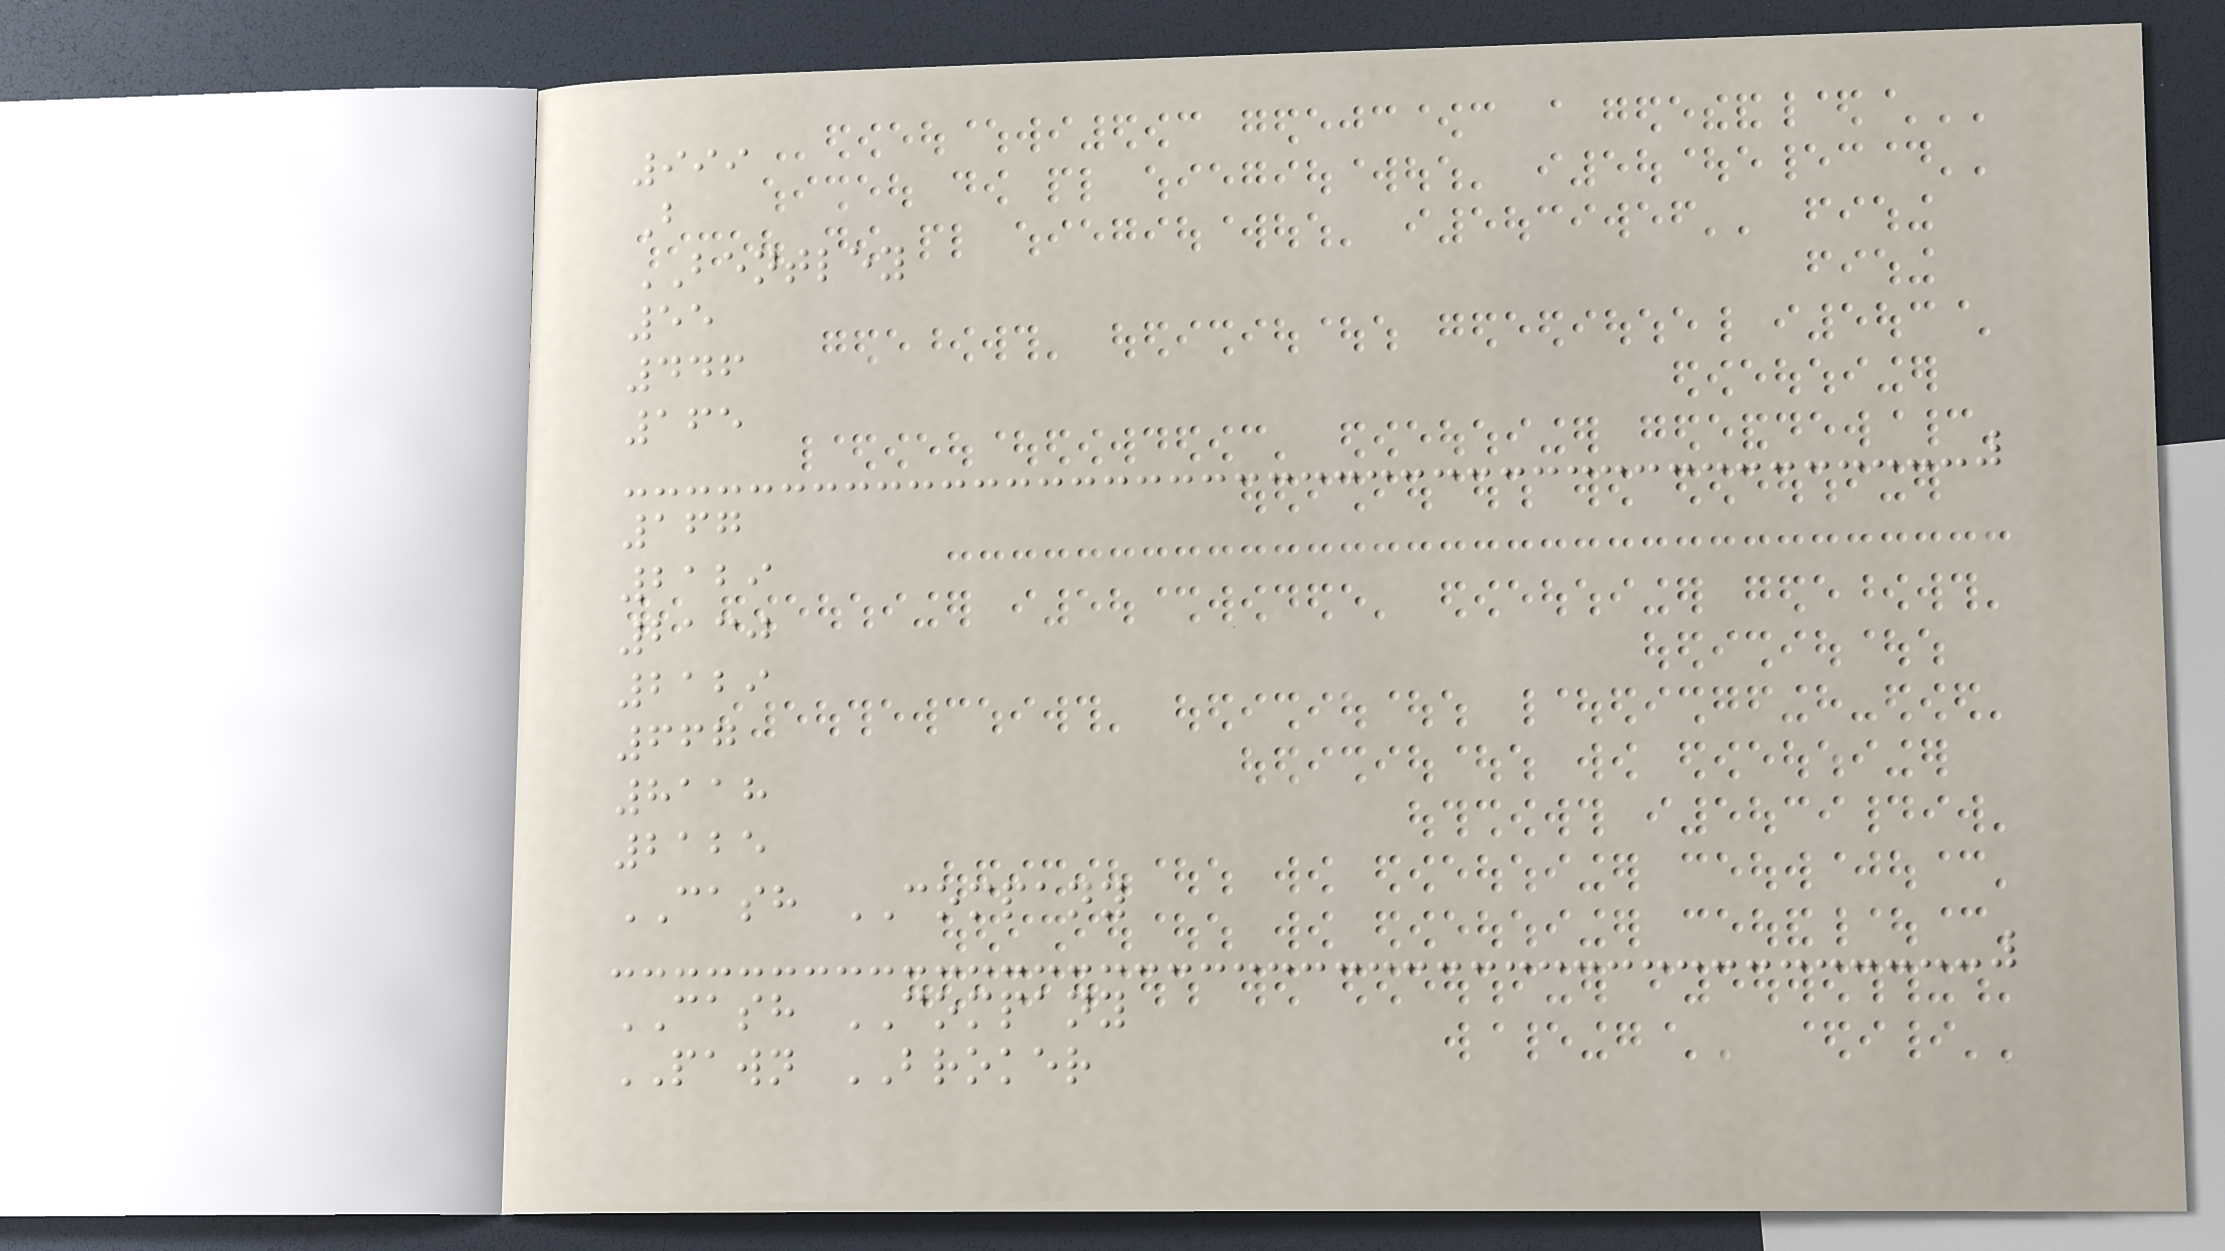999
B
BENTLEY
55
446
165
167
2129
2130
2129
667
8118
2125
CASH COMPANY
CASH COMPANY
PAWN BROKER
